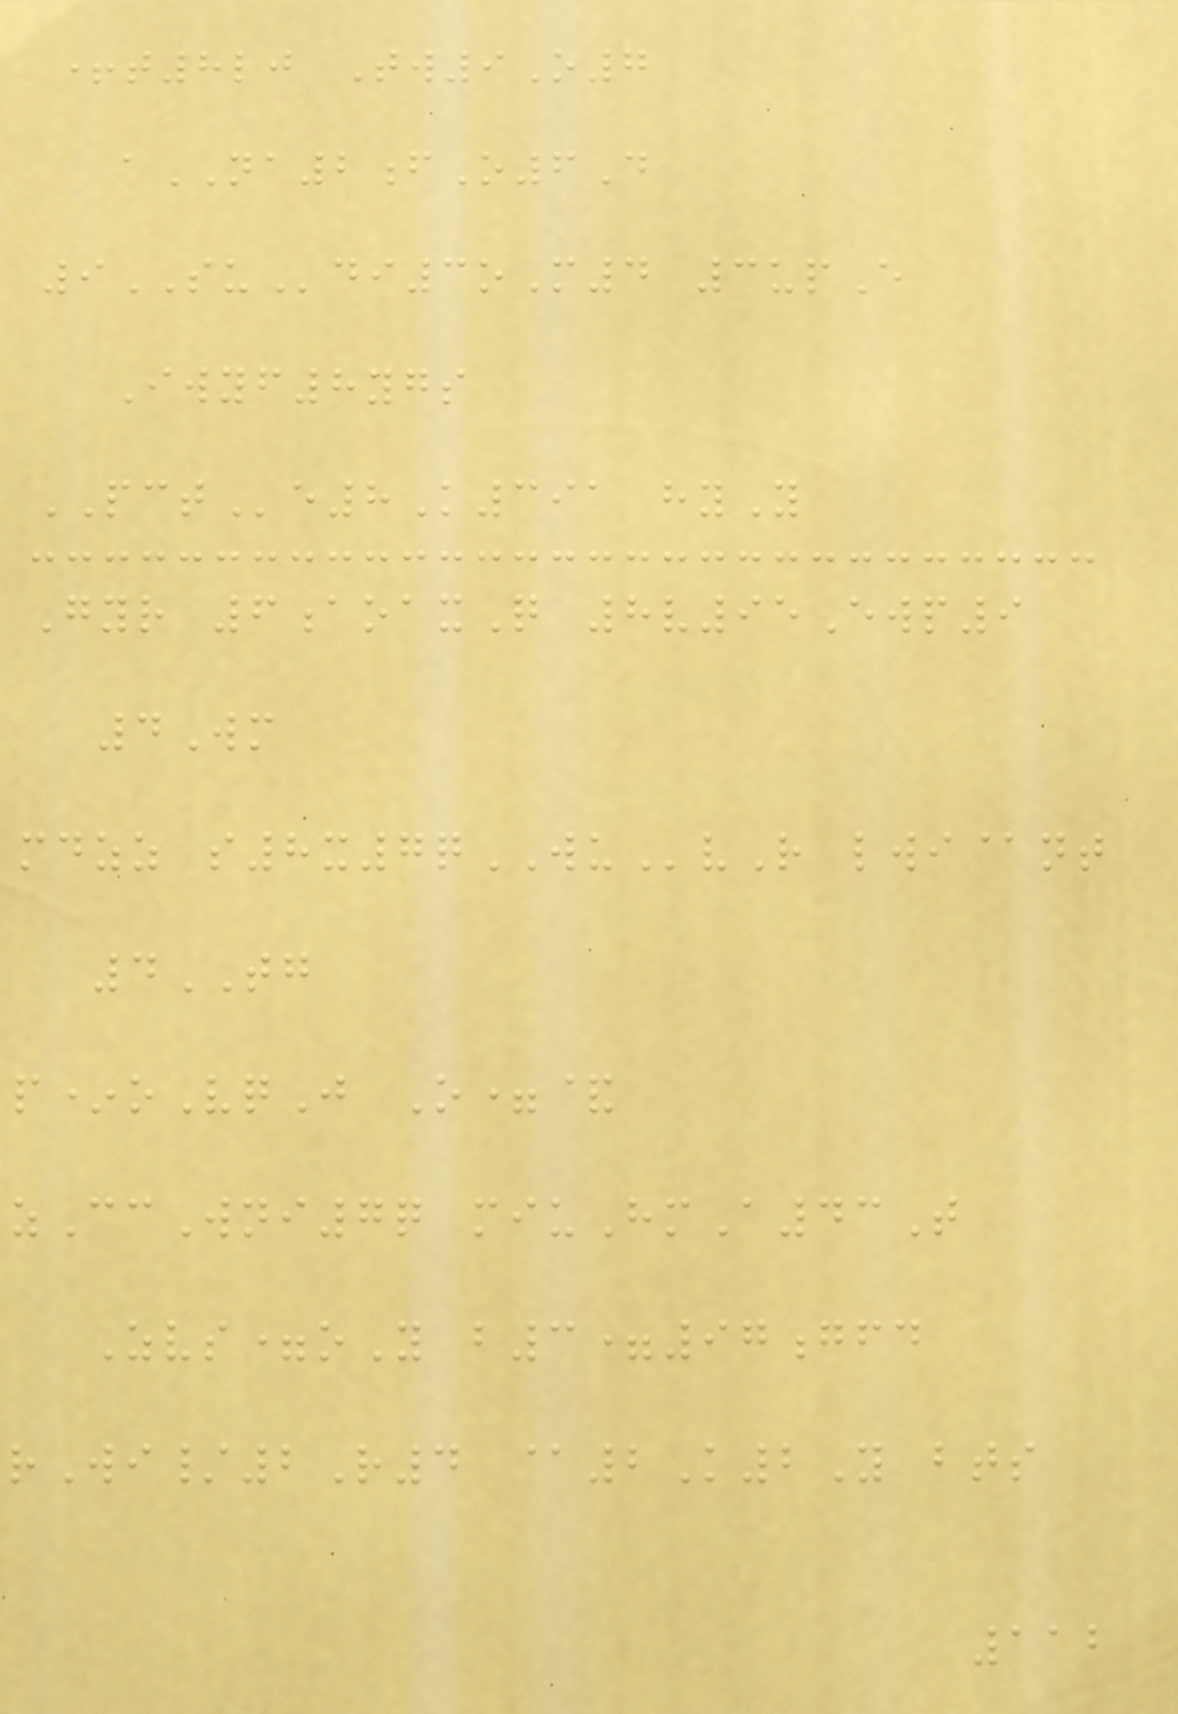+t8lj Tw9O7
aNA2fO6D
9SUdi3oM4 3upE
Iwyf8ygs
PCTe8K391 hyY
Gyr 6aoaxQ 8v95Ewp9
4Wm
mdzz s8x7qWUvR lwi@nt
4TG
p*oVqJ O=&
zCcWni7q miuHmA43T
Zvs=oY b3=97gfd
rWi/2R4 @2K2Y bts
112
